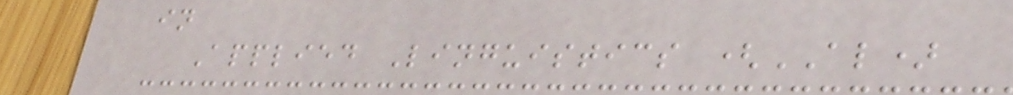in
Applied Linguistics (AL)
